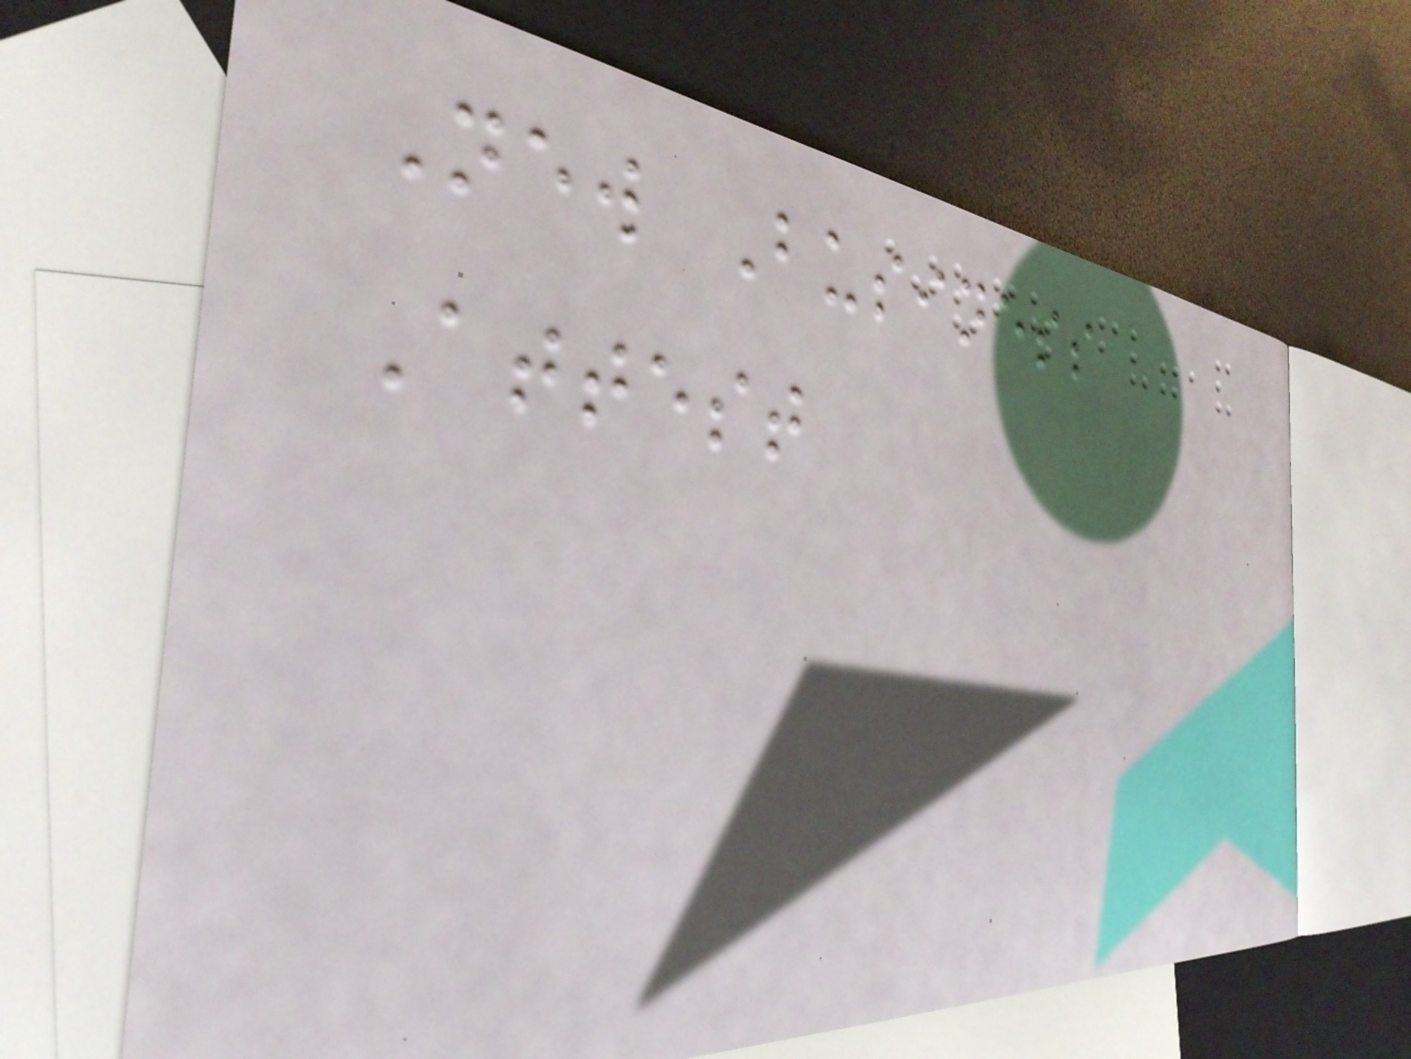New Business
Attest
